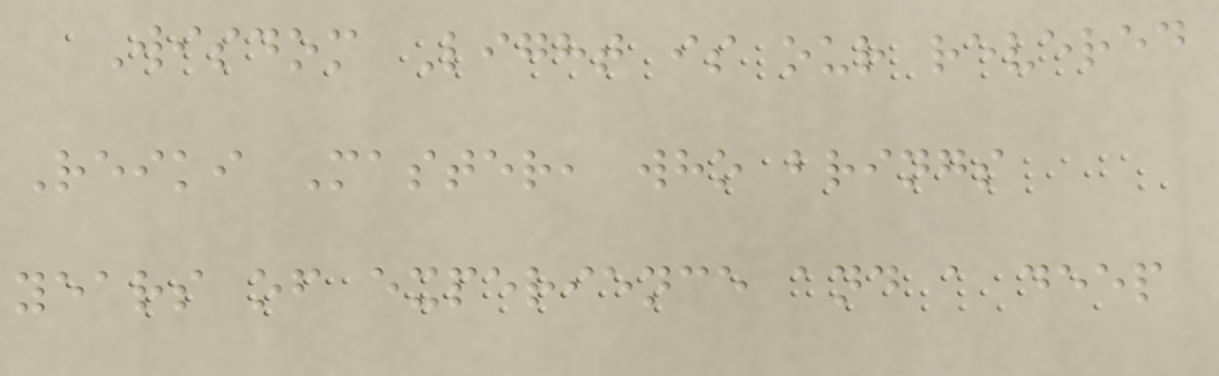Wisdom Light is our revered
Reiki Master, who brings
years of experience and a deep
